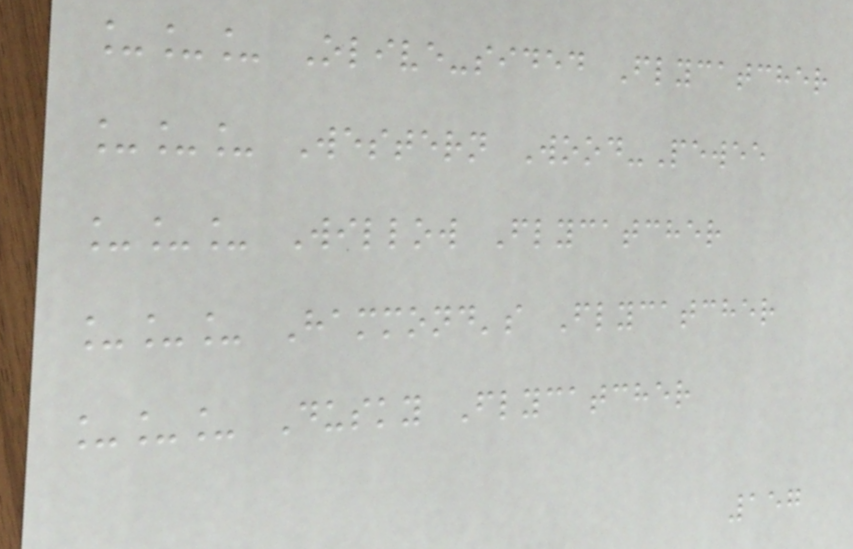___ Olive-sided Flycatcher
___ Western Wood-Pewee
___ Willow Flycatcher
___ Hammond's Flycatcher
___ Dusky Flycatcher
157
